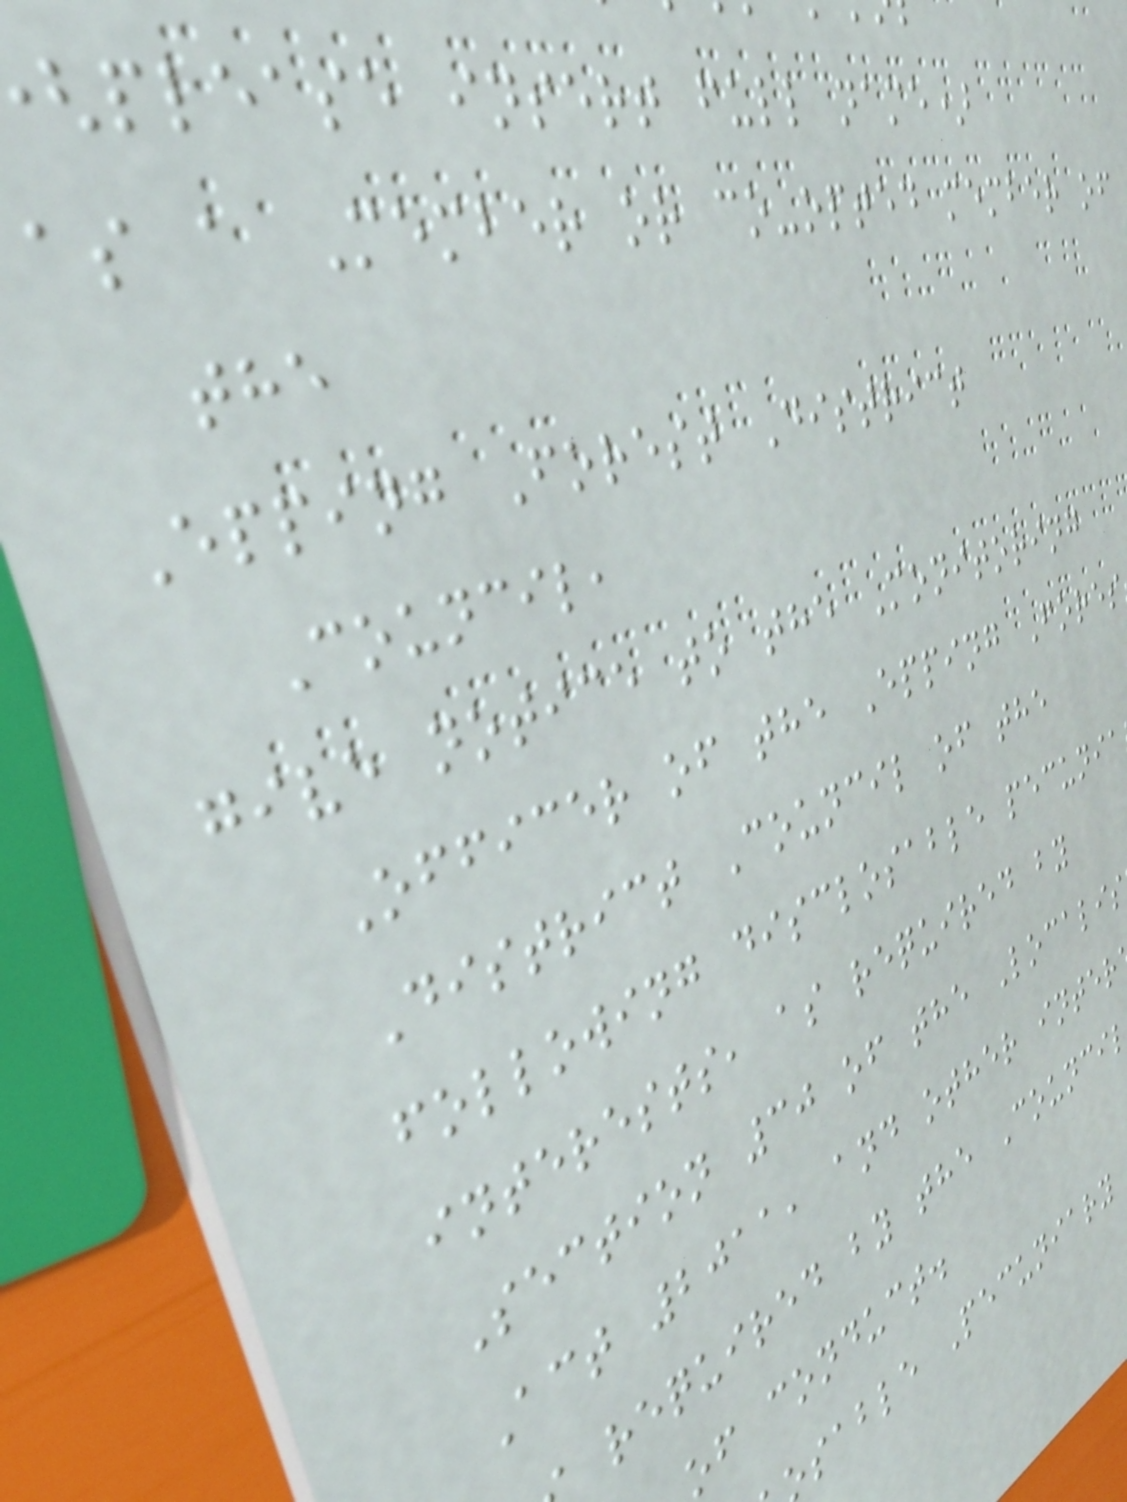please insert full name)
as a Member or co-opted member of
the
Epping Forest District
Council,
give notice to the Monitoring
Officer of the Epping Fores
District Council of the
following disclosable pecunia
interests, as required by
Section 30 of the Localis
Act 2011, and other inter
required by the Council
of conduct.
sable Pecuniary
